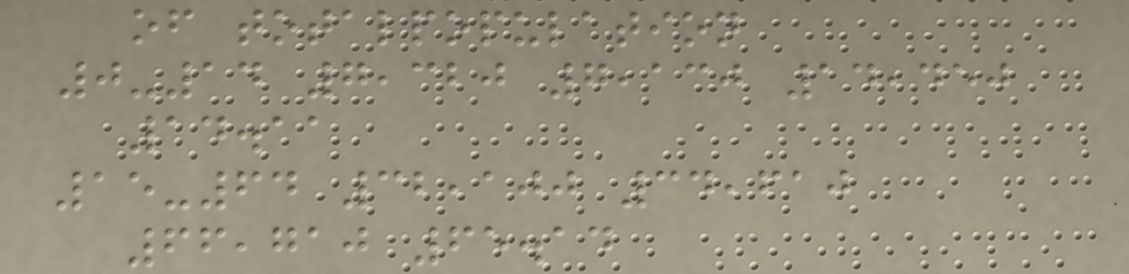of totalpopulation
0-14 7,320 7,130 14,450
14.11
15-64 32,100 34,610
66,710 65.14
